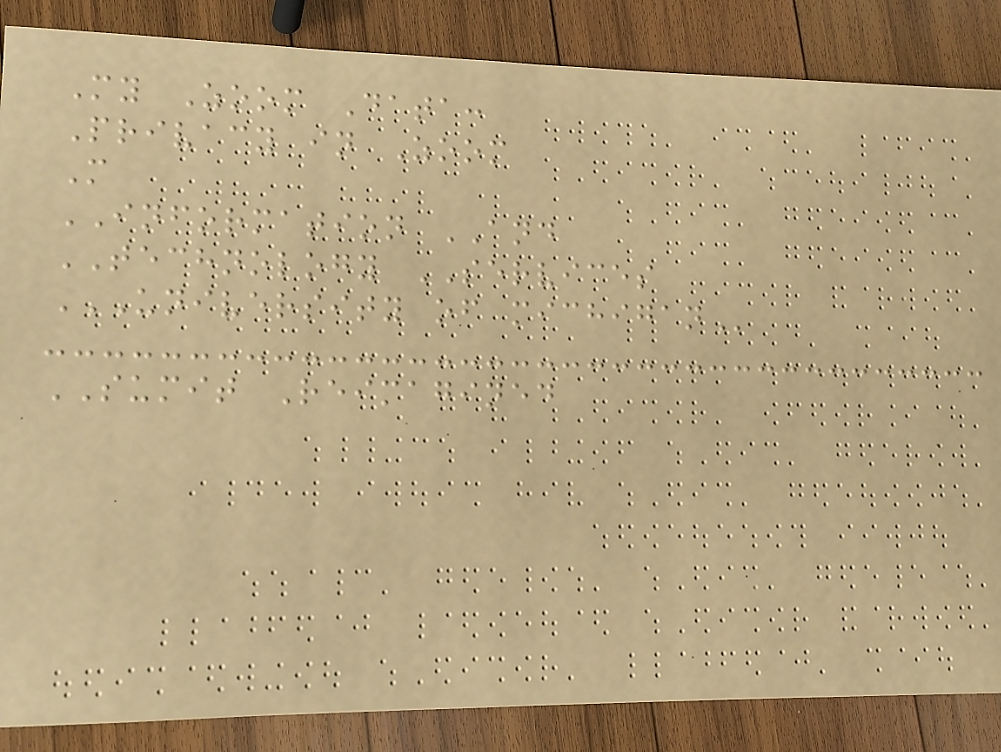My Zoom Data:
Privacy in Zoom
M
INFORMATION AND
TECHNOLOGY SERVICES
UNIVERSITY OF MICHIGAN
SUMIT Reimagined
